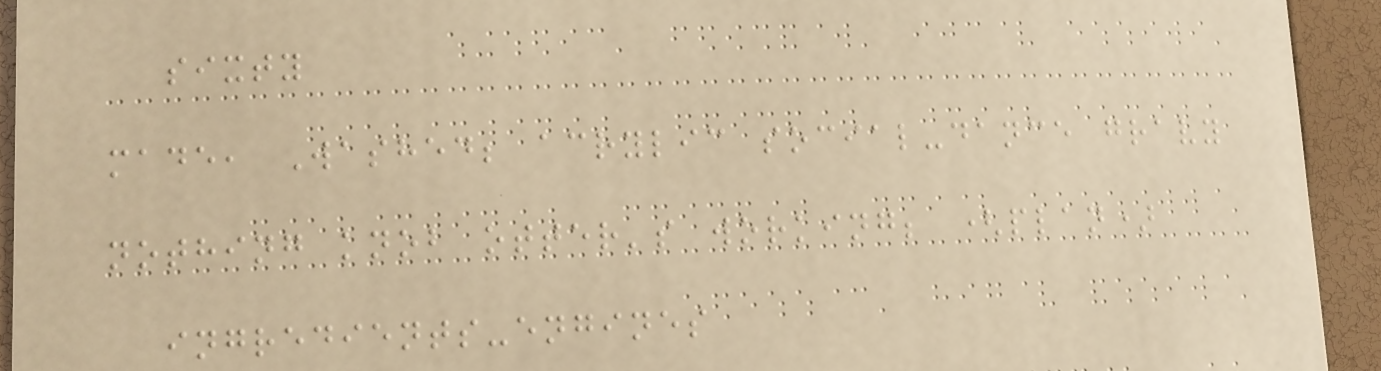sixty
made, Washed; acrylic social-dance gravy
nothing knob otter's working; (plan)
ingredients-engines
